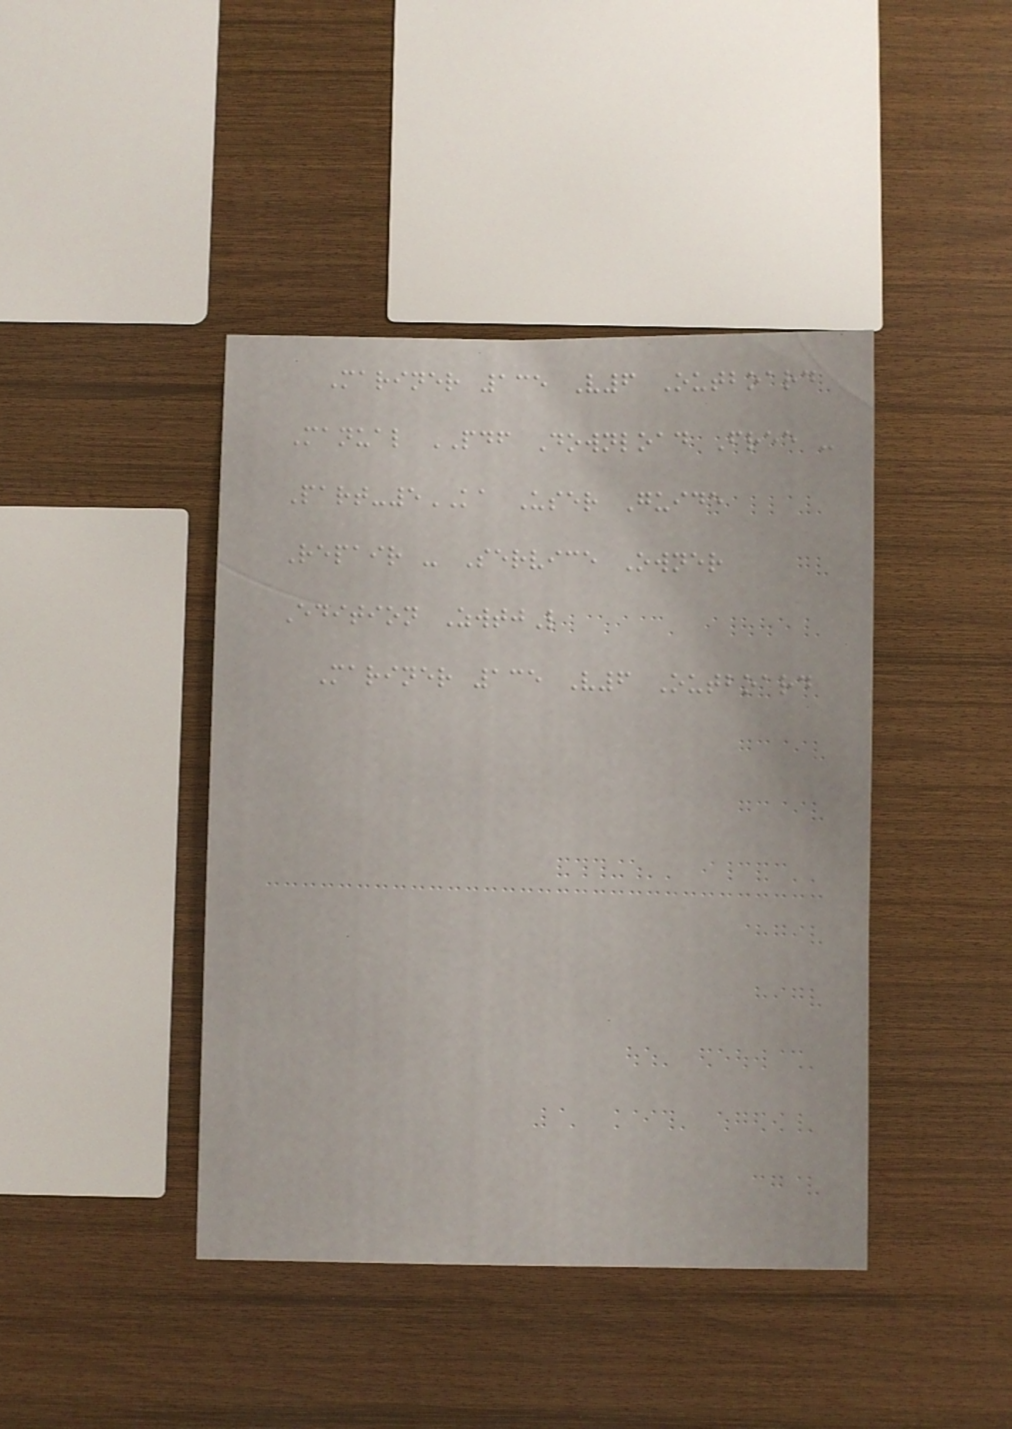Mariner 135 V6 Outboard
Manual PDF Download Free -
Part-5KA User Guide
Repair - Service Owner
Edition ZwtjL
Mariner 135 V6 Outboard
